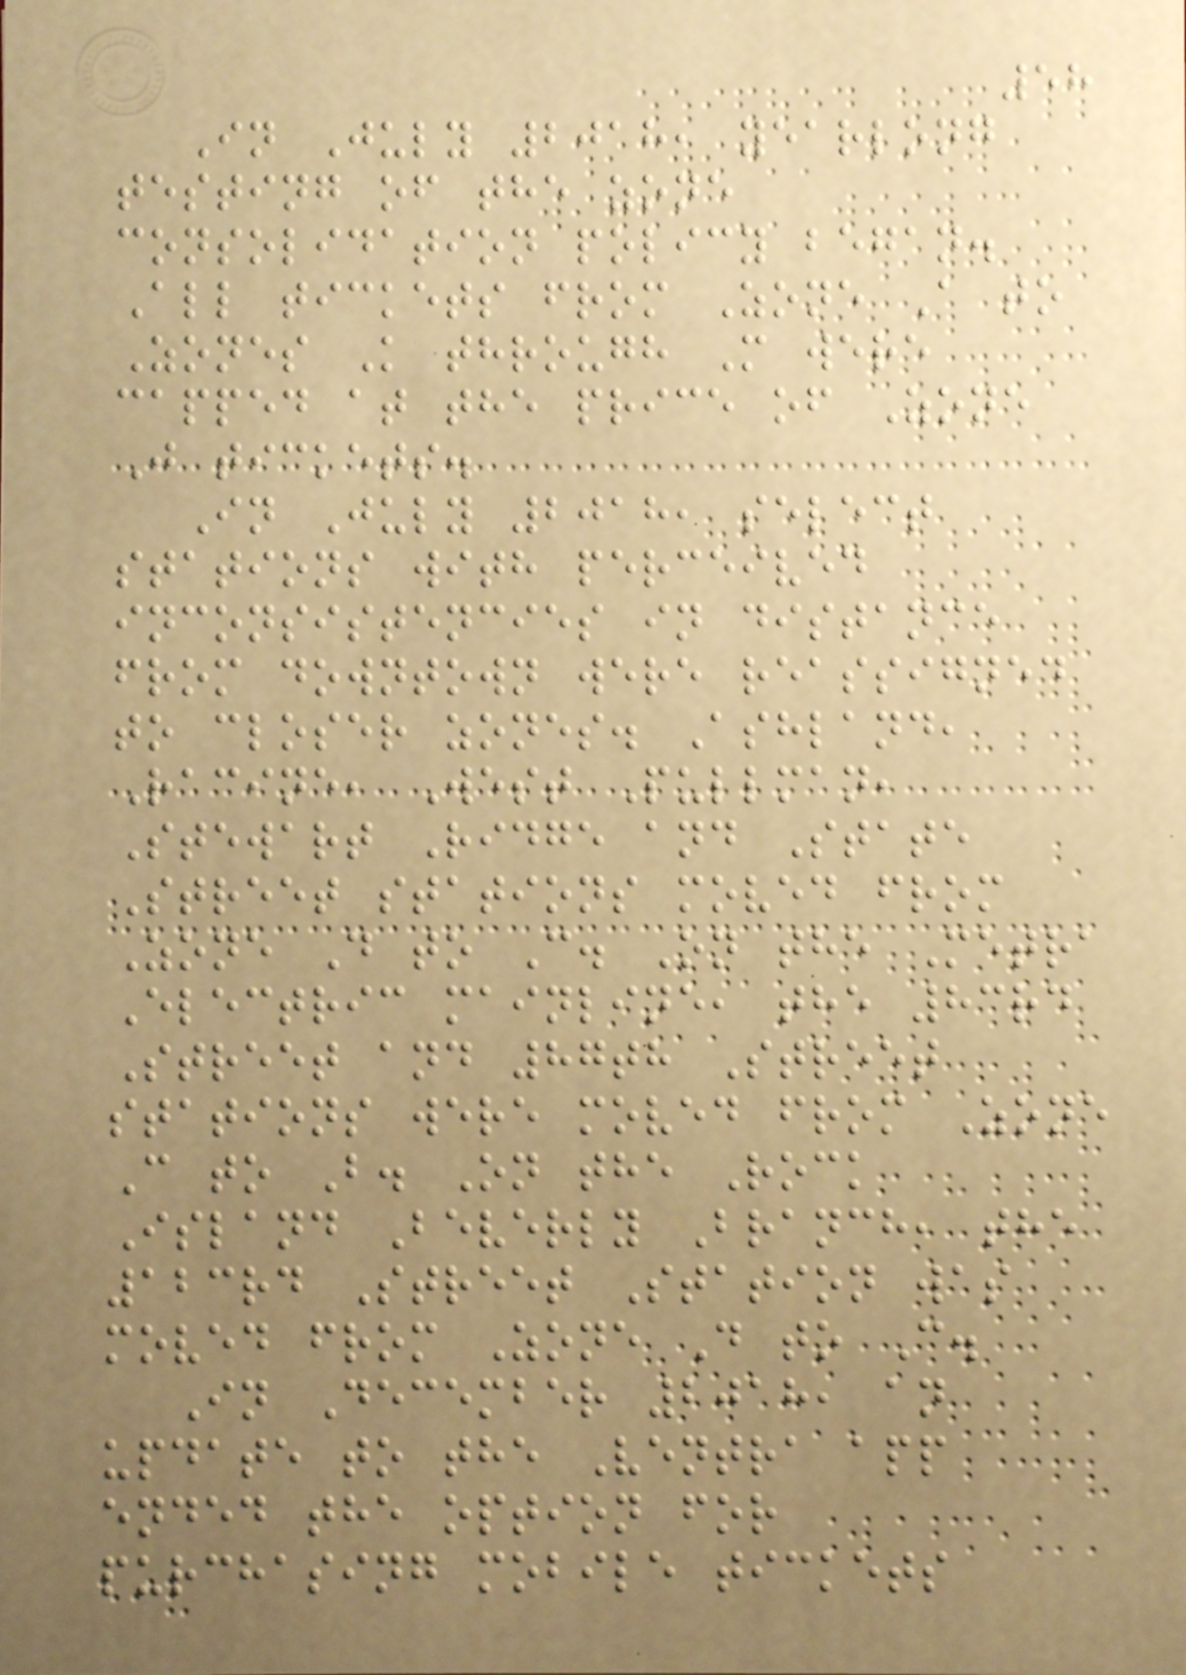58
In July 2018, yearlong
testing of the zone
consolidation policy began.
All tickets from Zone A to
Zones K through M were
capped at the price of Zone
J tickets.
In July 2018, select
stations with perceived
inconsistencies in distance
from downtown were reassigned
to closer zones. Ashland,
Racine, West Pullman,
Stewart Ridge and State
Street stations moved from
Zone D to C. On the Metra
Electric mainline, the 83rd
Street and 87th Street
stations were moved from Zone
C to B. On the Rock
Island Beverly Branch, the
123rd Street Station was
moved from Zone D to C.
In December 2018, an
update to the Ventra app
ended the option for
purchasing mobile tickets
